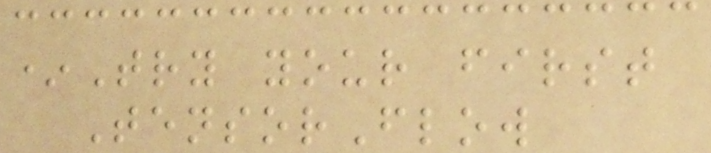*Try your first
TensorFlow
